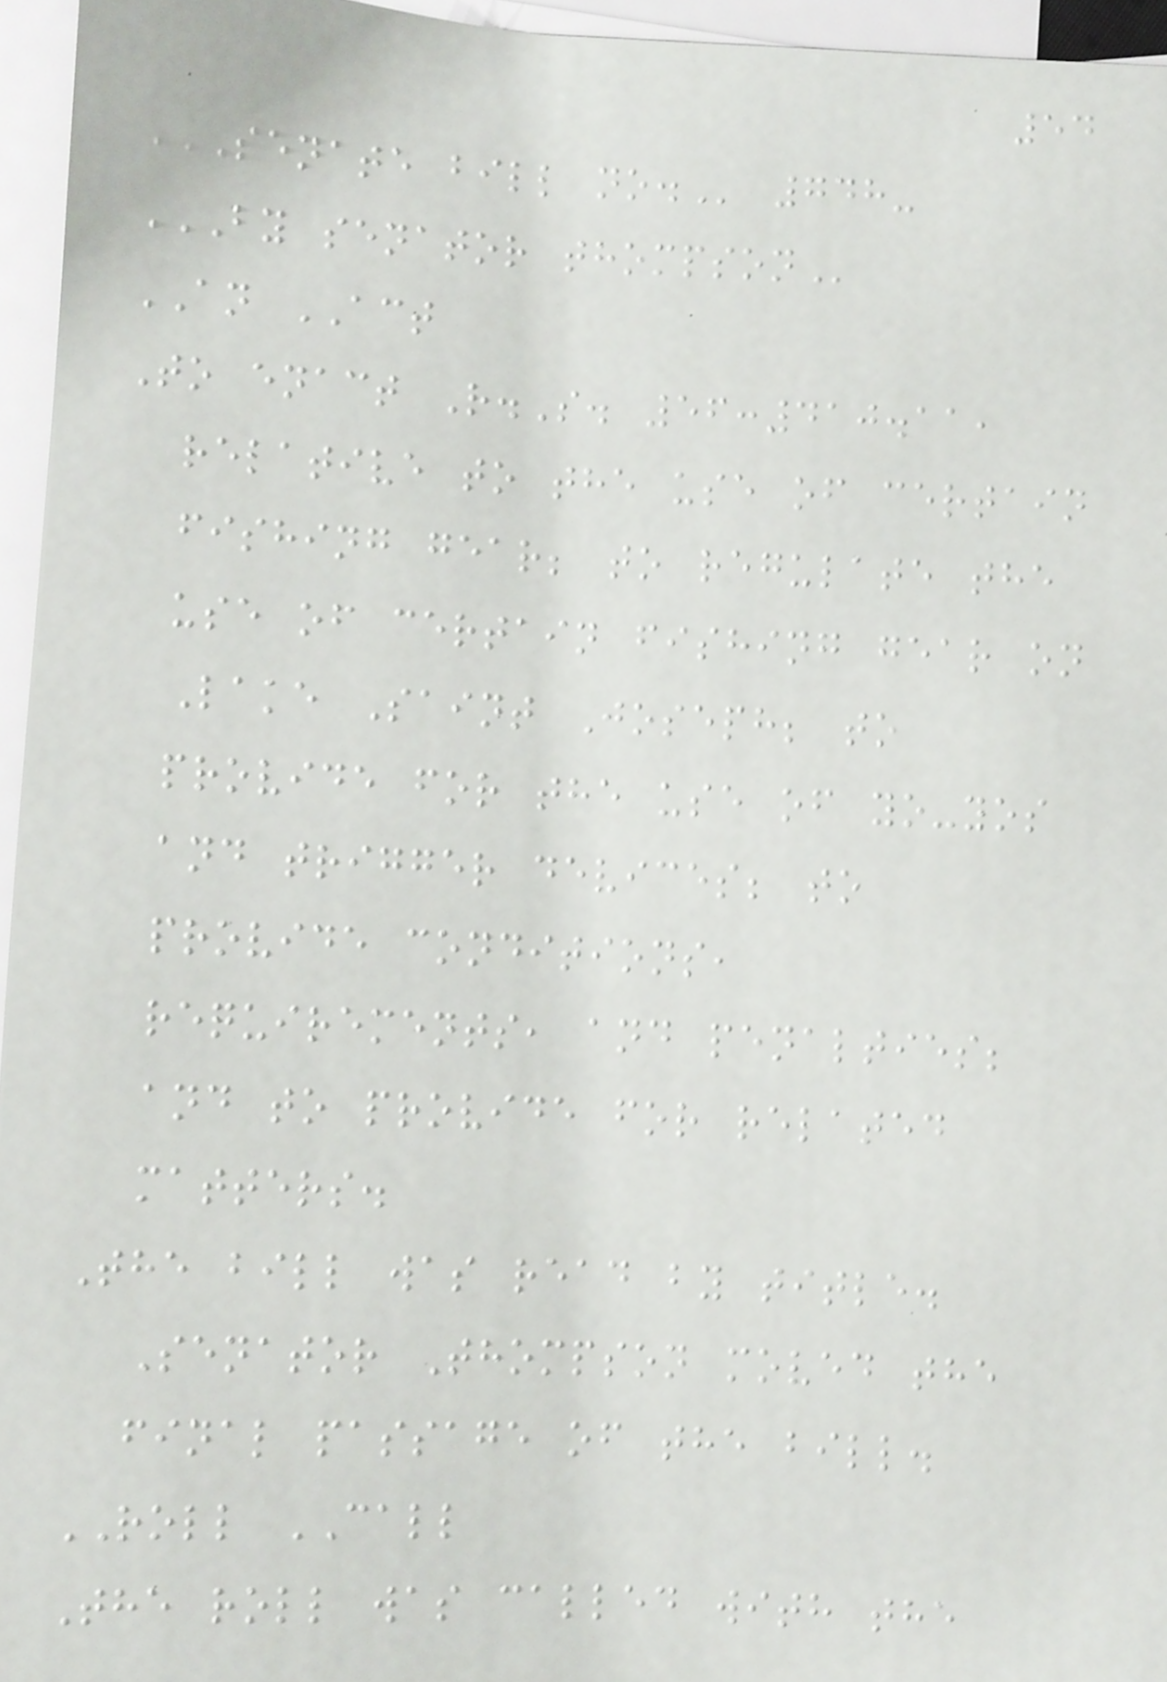54
SENATE BILL NO. 748-
BY SENATOR THOMPSON
AN ACT
To enact R.S. 56:410.11,
relative to the use of certain
fishing gear; to regulate the
use of certain fishing gear on
Lake Saint Joseph; to
provide for the use of yo-yos
and trigger devices; to
provide conditions,
requirements, and penalties;
and to provide for related
matters.
The bill was read by title.
Senator Thompson moved the
final passage of the bill.
ROLL CALL
The roll was called with the
